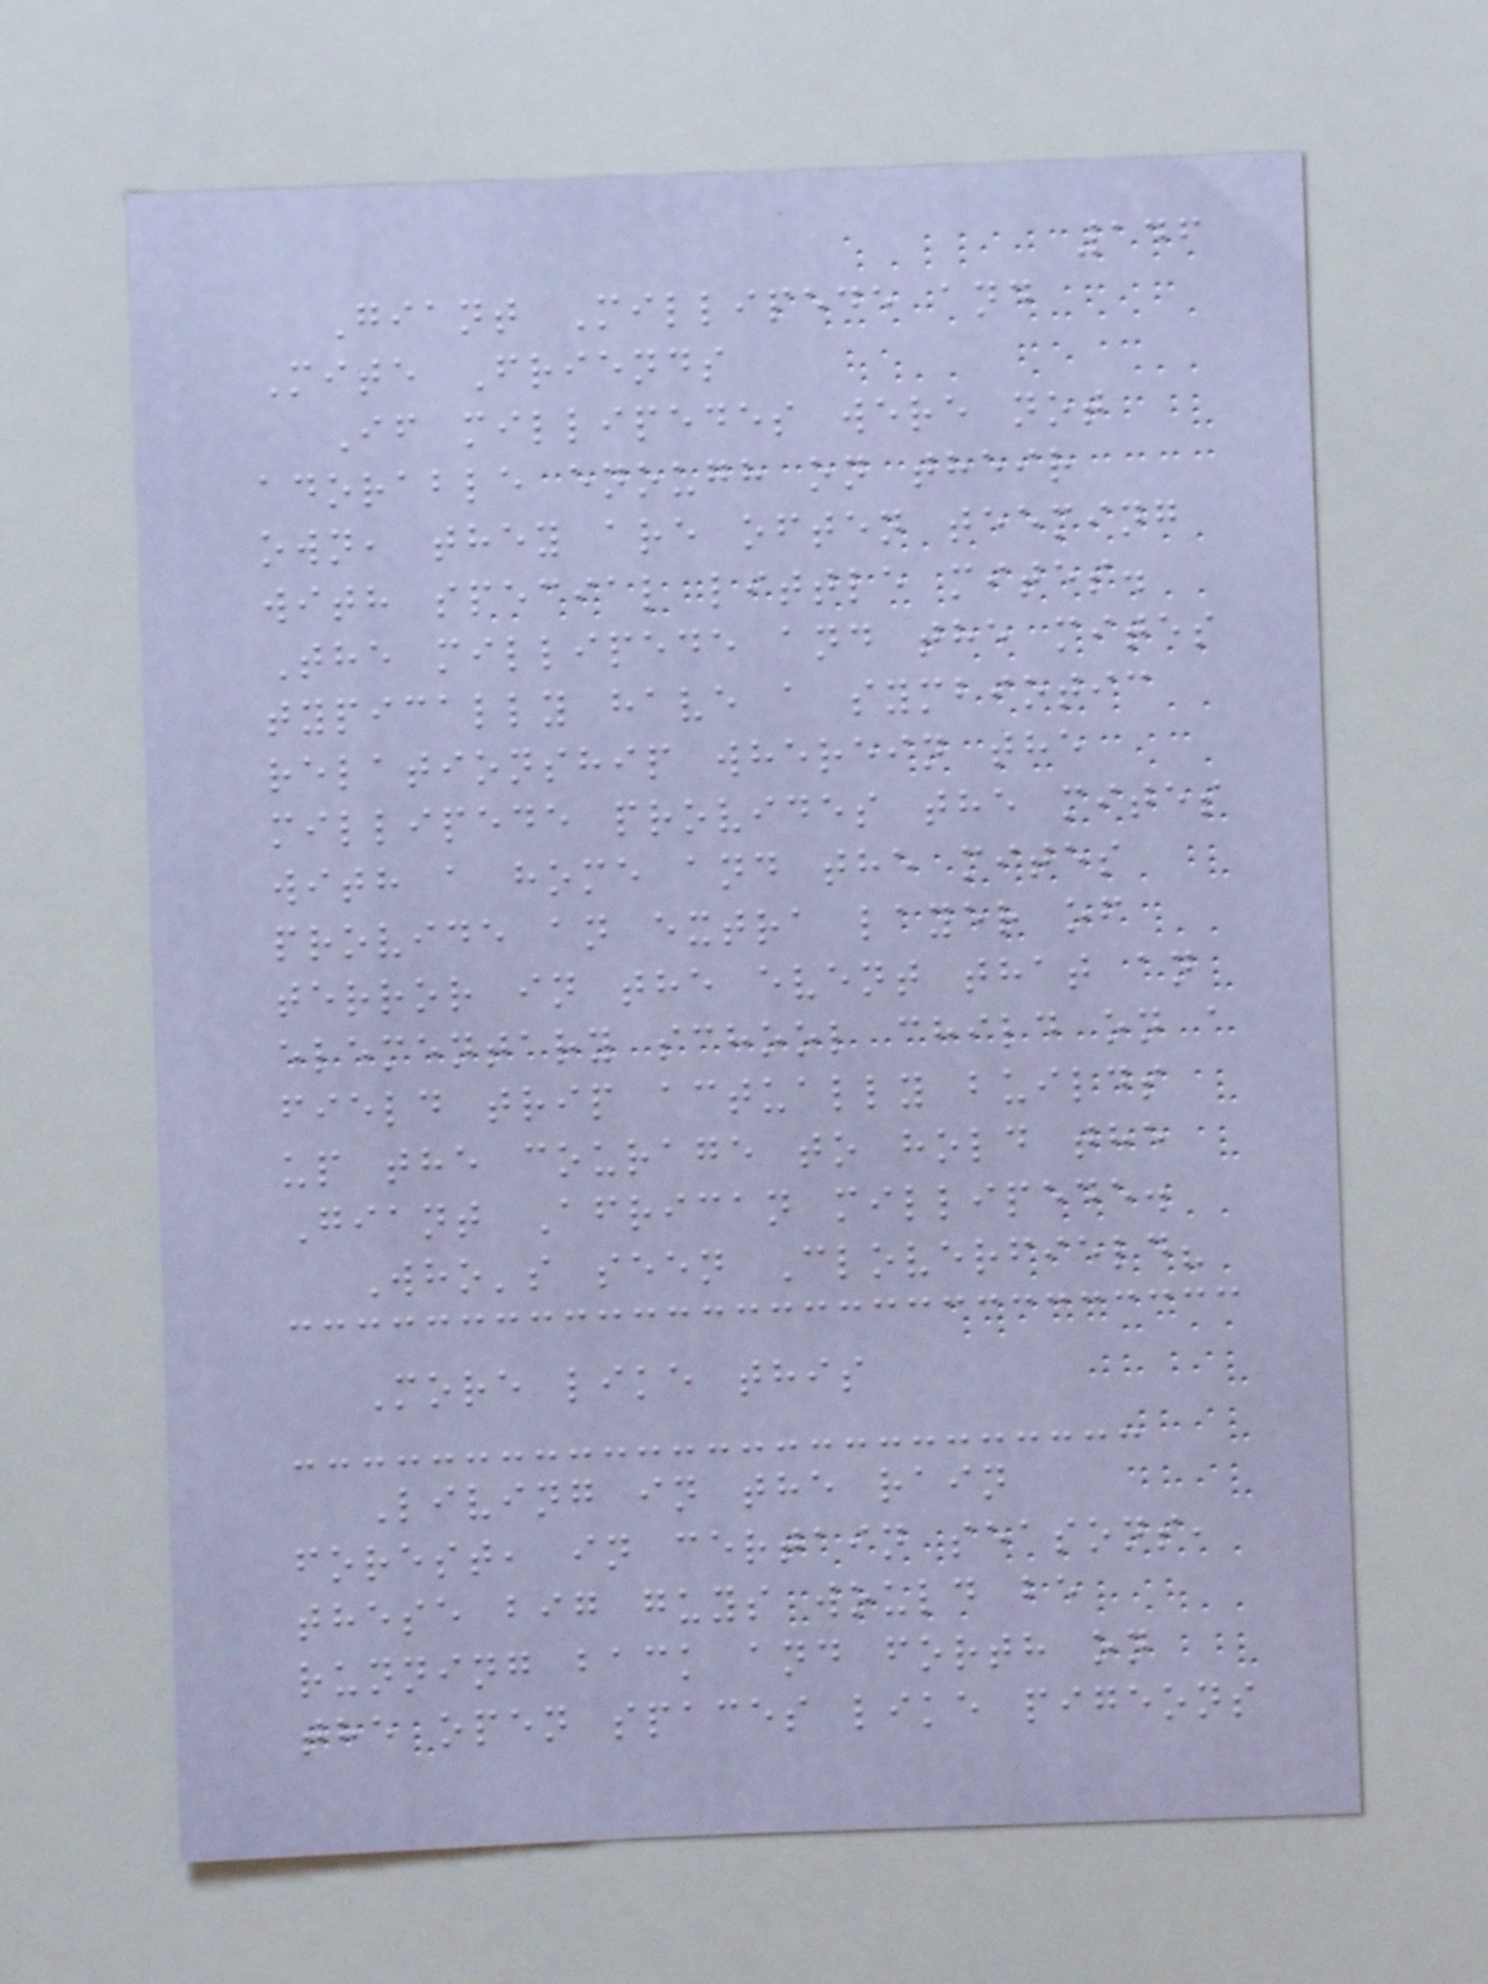146
Giant Millipede and
Mite Friends
If millipedes were not
adorable enough on their
own, they are often teeming
with special little mites.
The millipede and the mites
typically have a symbiotic
relationship wherein the
millipede provides the mites
with a home and the mites
provide an extra layer of
terror in the event that an
elementary school child on a
field trip actually builds
up the courage to hold the
Giant African millipede.
Who's seen Cloverfield?
More like this
Living in the rain
forest, in certain seasons,
these big guys would be
running back and forth on
the open spaces like pigeons
